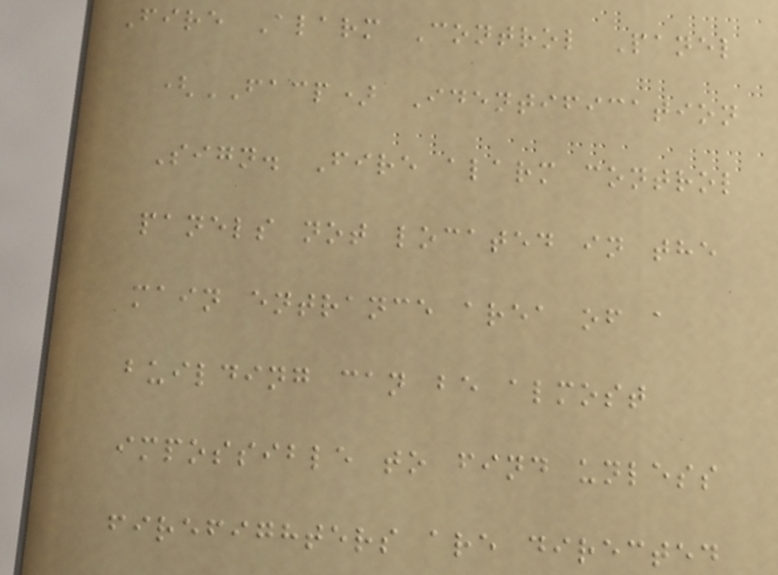Fire Alarm Control Panel
(FACP) Identification
Sign. Fire alarm control
panels not located in the
main entrance area of a
building can be almost
impossible to find unless
firefighters are directed
